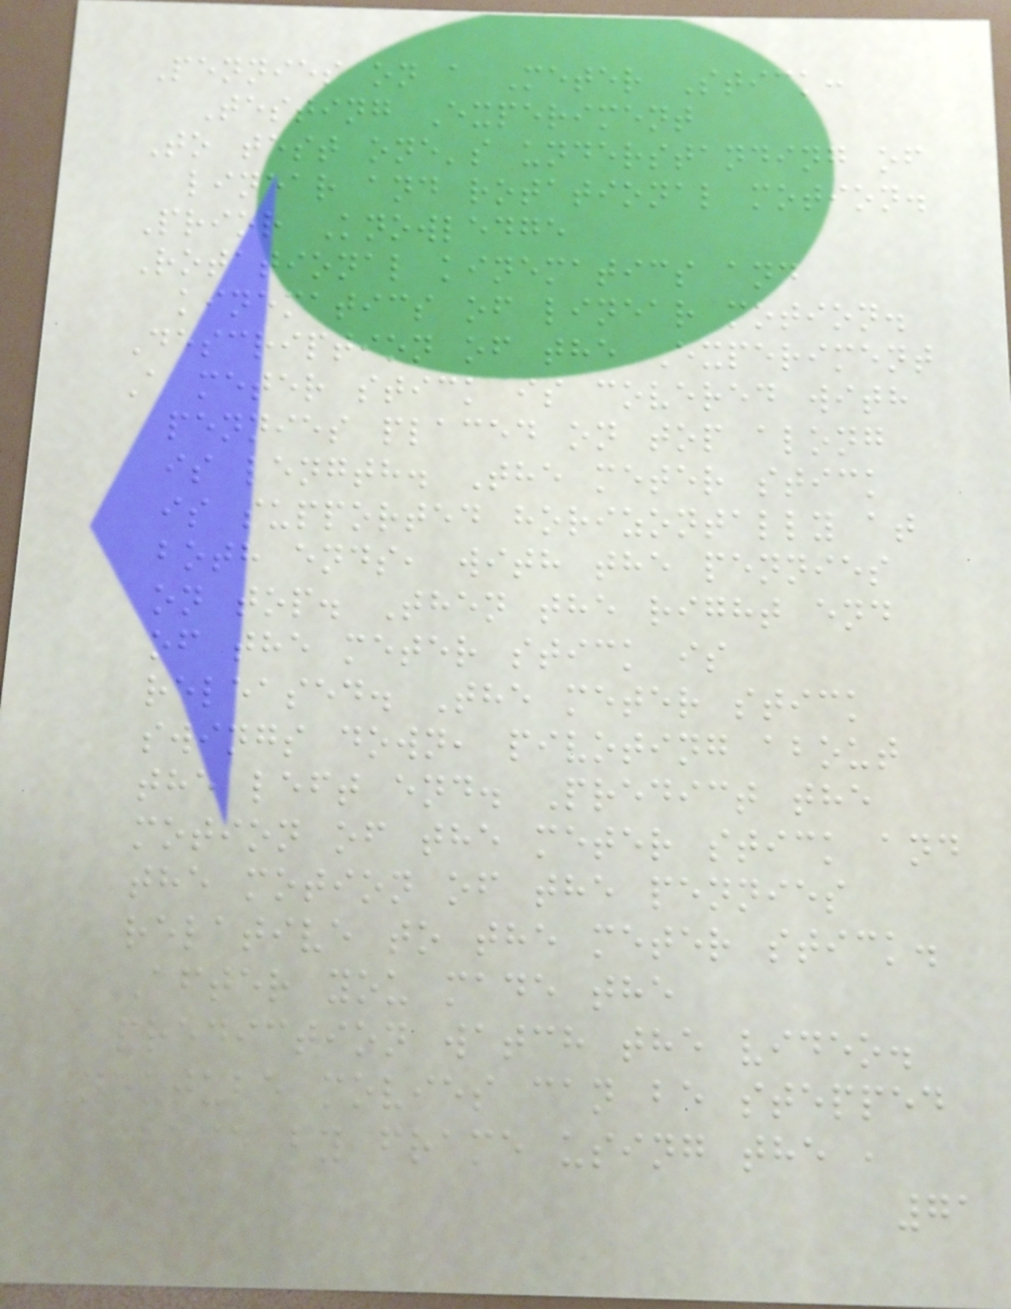Pennies on a Meter Stick:
Testing Experiment
To test one's understanding of
linear and rotational motion.
Prior Knowledge
Rotational kinematics and
kinematics of linear motion.
Description of the Experiment
A meter stick is covered with
pennies placed on top along
is length. The meter stick
is supported horizontally at
both ends, with the pennies
on top. Then the right end
of the meter stick is
released. The meter stick
swings down, pivoting about
the left end. Predict the
motion of the meter stick and
the motion of the pennies
relative to the meter stick.
After you made the
prediction watch the video.
Youtube movies can be stepped
frame by frame using the ,
71
